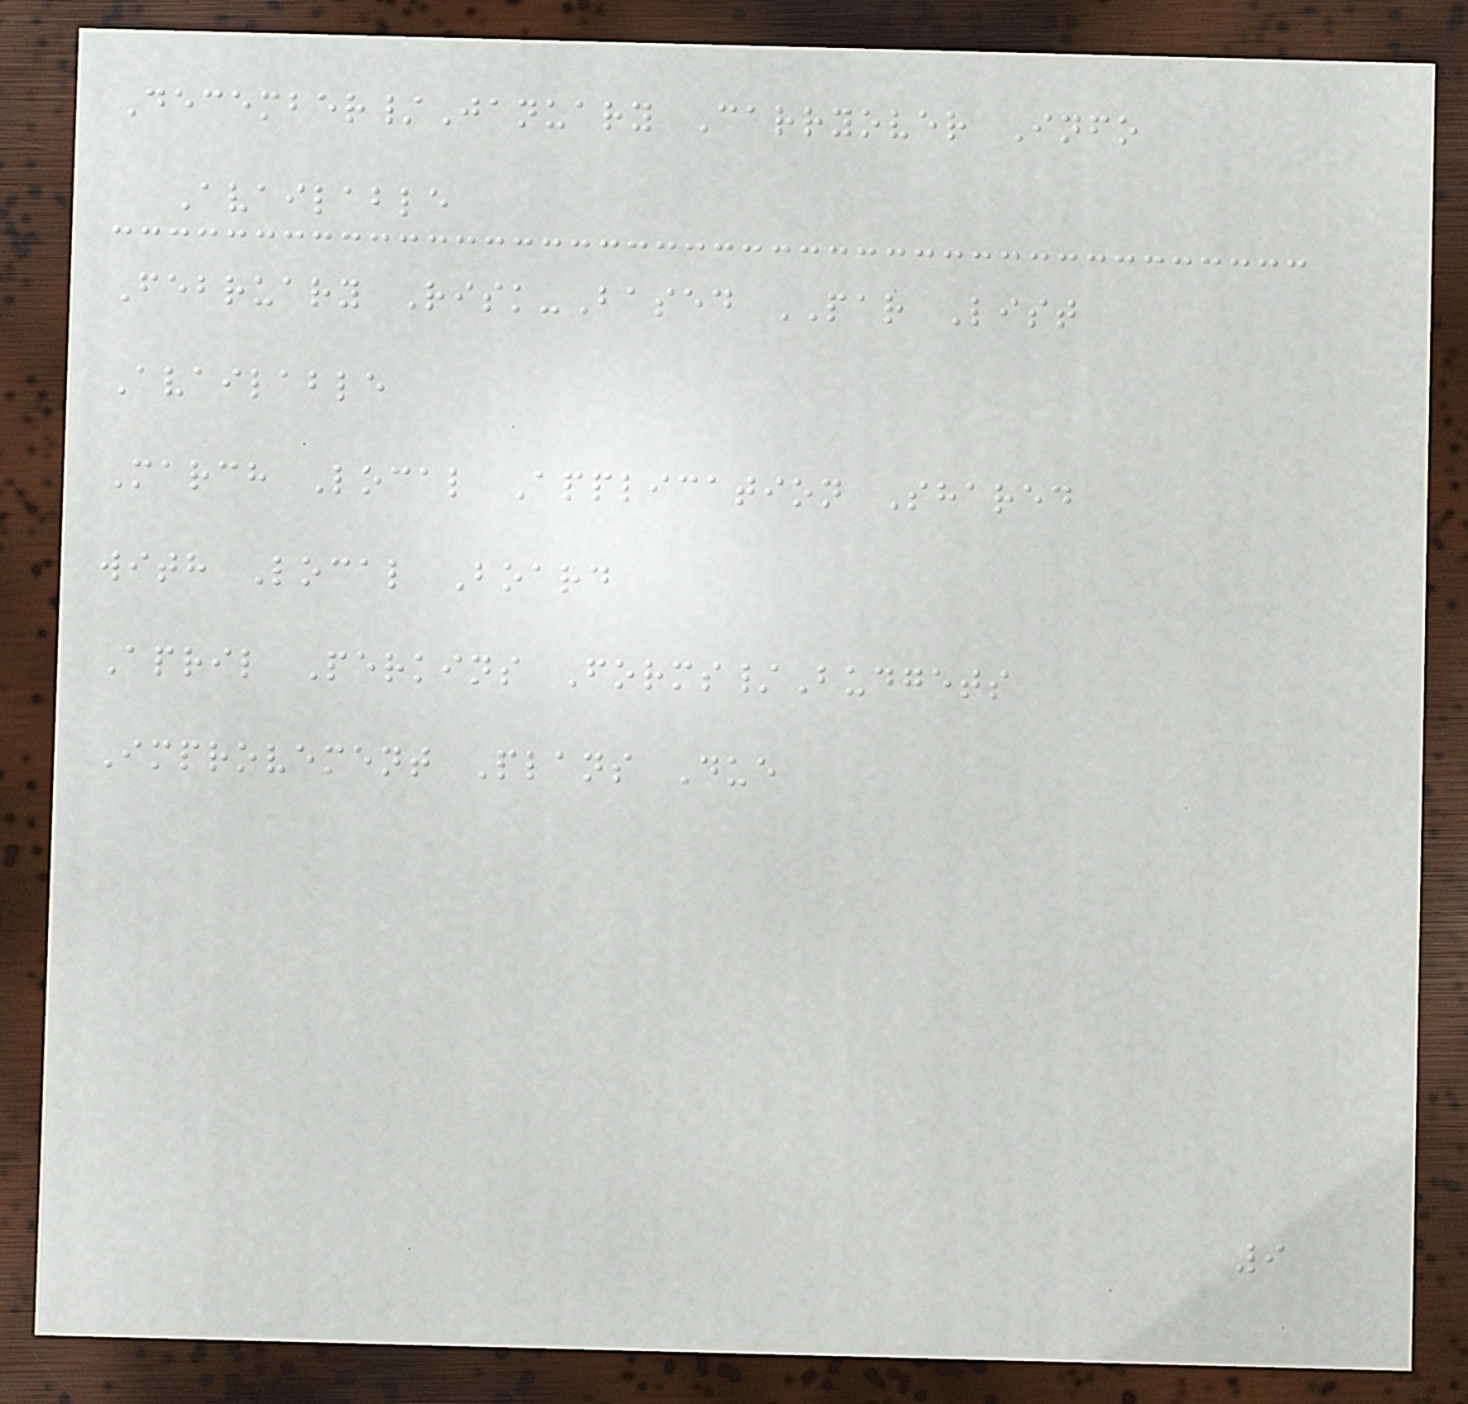December/January Carryover Info
Available
February Risk-Based PAR List
Available
March Local Application Shared
with Local Board
April Perkins Forms/Budgets
Improvement Plans Due
9
